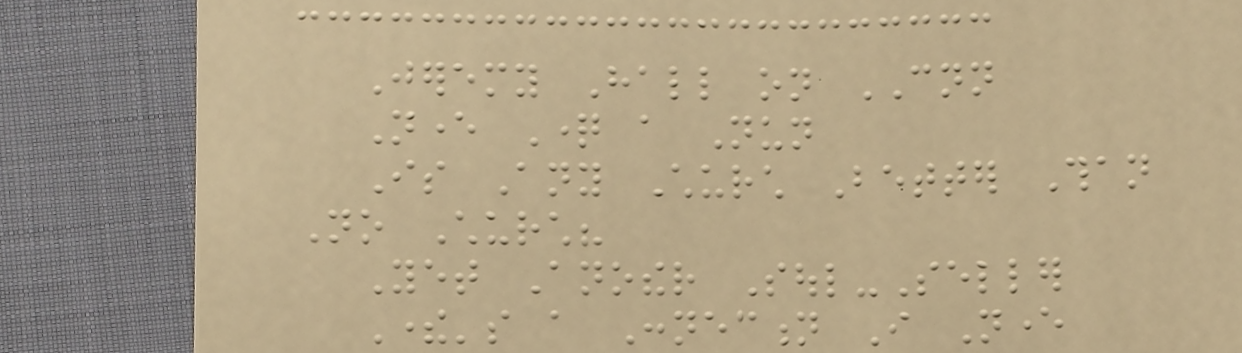Jeremy Hall on CNN
Never Question a Nun
Is Any Church Better Than
No Church?
Yet Another Soul-Seller
There's a Connection I Never
